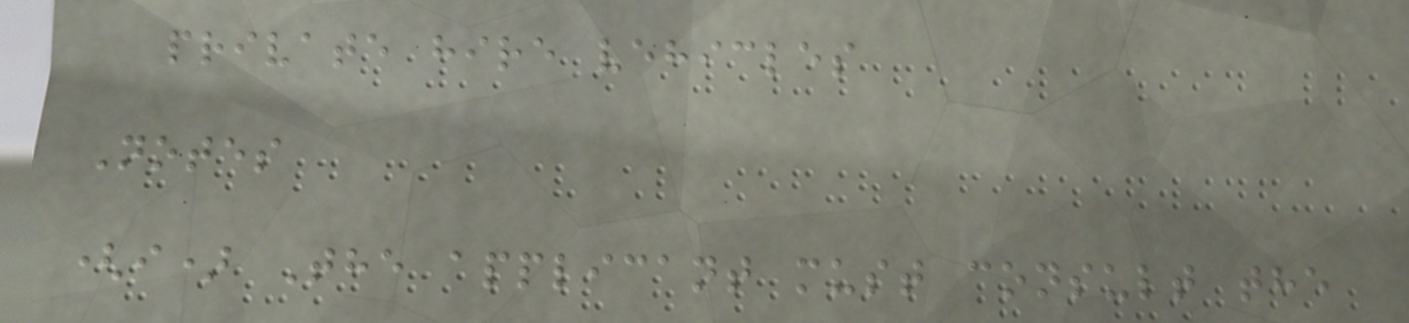private hire vehicles
Notes
(i) The applicant must consult the
